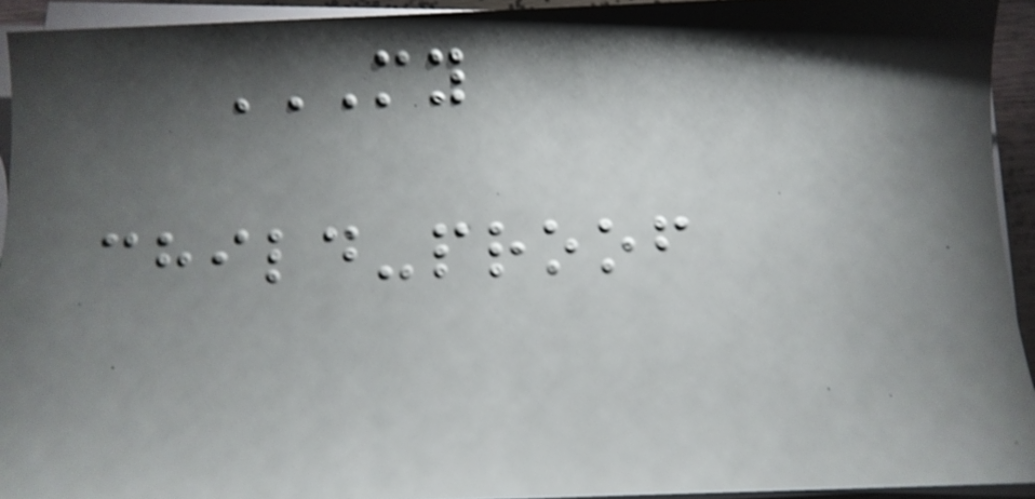MY
CHILD-PROOF
